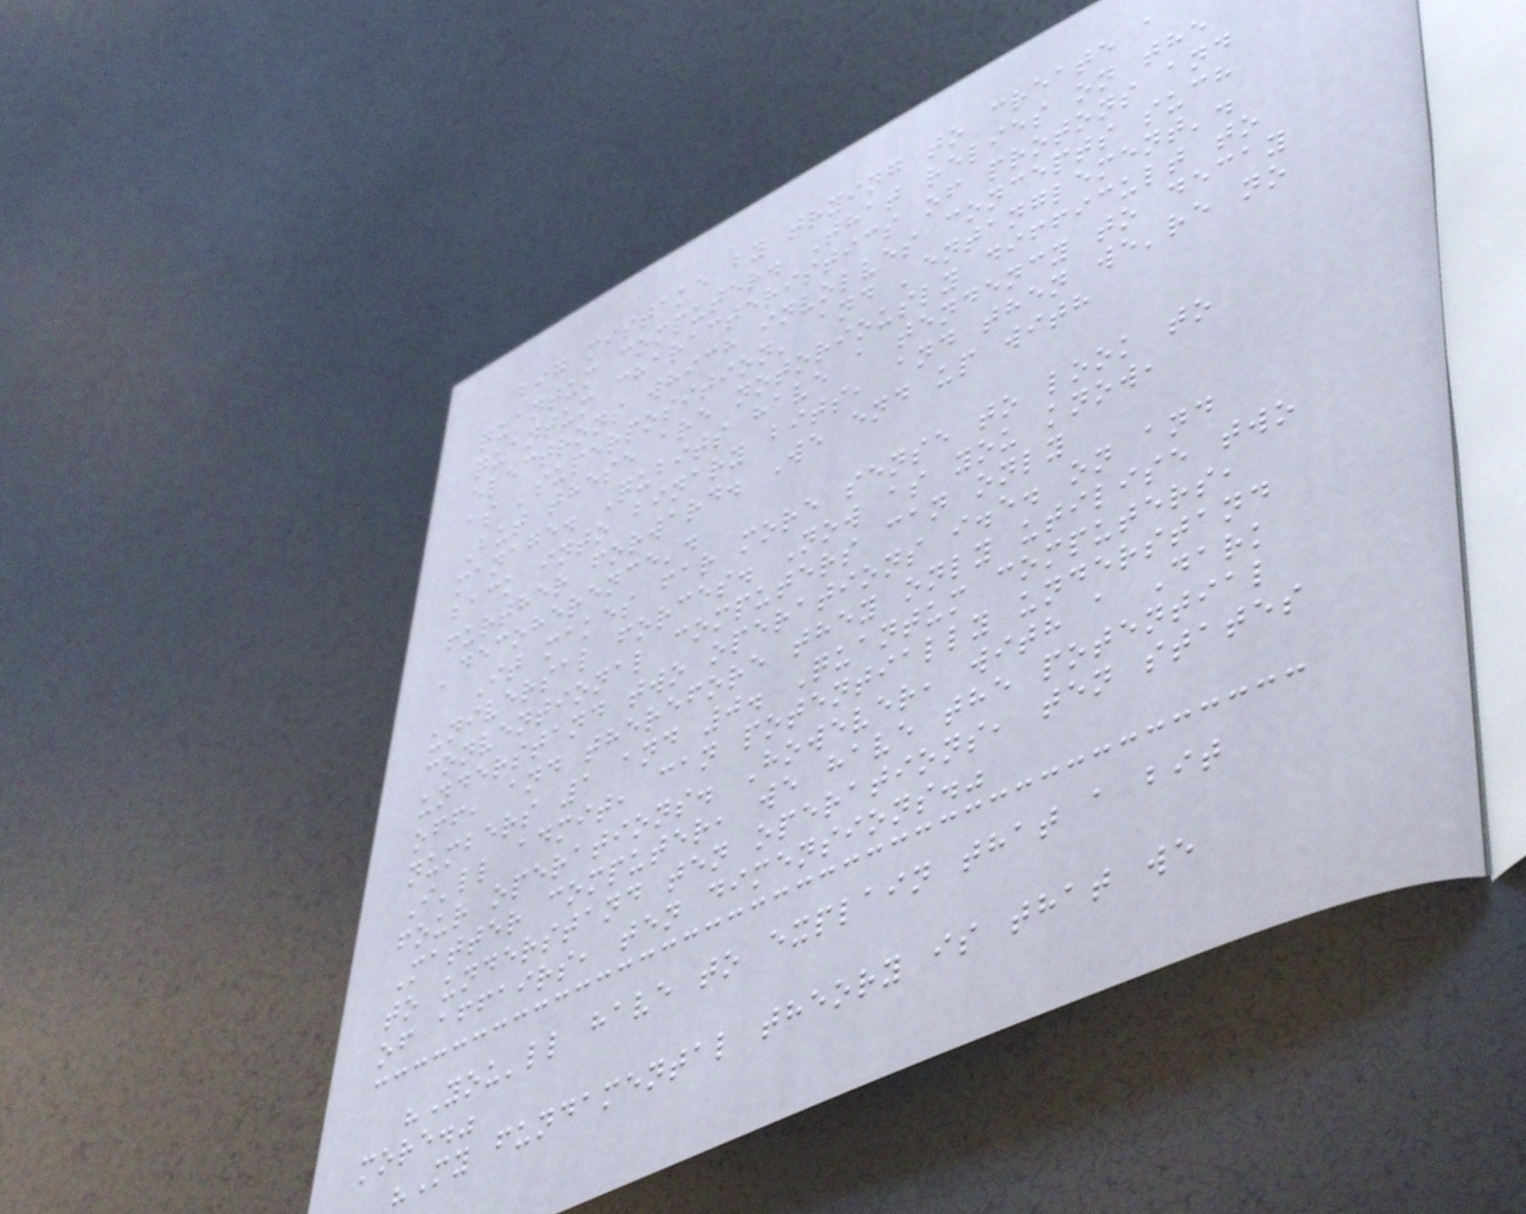big mistake by trying to create a
quantum computer. That relies on the
quantum characteristics of protons and
electrons which involves concepts such
as 'superposition' and 'entanglement'.
But these are notoriously difficult to
manage. Qubits have a tendency to decay
back into binary bits, and then we're no
further forward. We end up with
'decoherence'.
It makes far more sense to look to
universal forces. Now as you know,
conventional computers can only
understand two operations i.e. on and
off, and therefore they only utilise two
numbers 1 and 0. Quantum computers,
I'll admit, can potentially understand
four operations. However, with a Dark
Matter computer, we have the potential
to understand ten operations, ten states
of affairs, ten dimensions."
"You'll have to explain that a bit
more."
"My fundamental theory is that we
